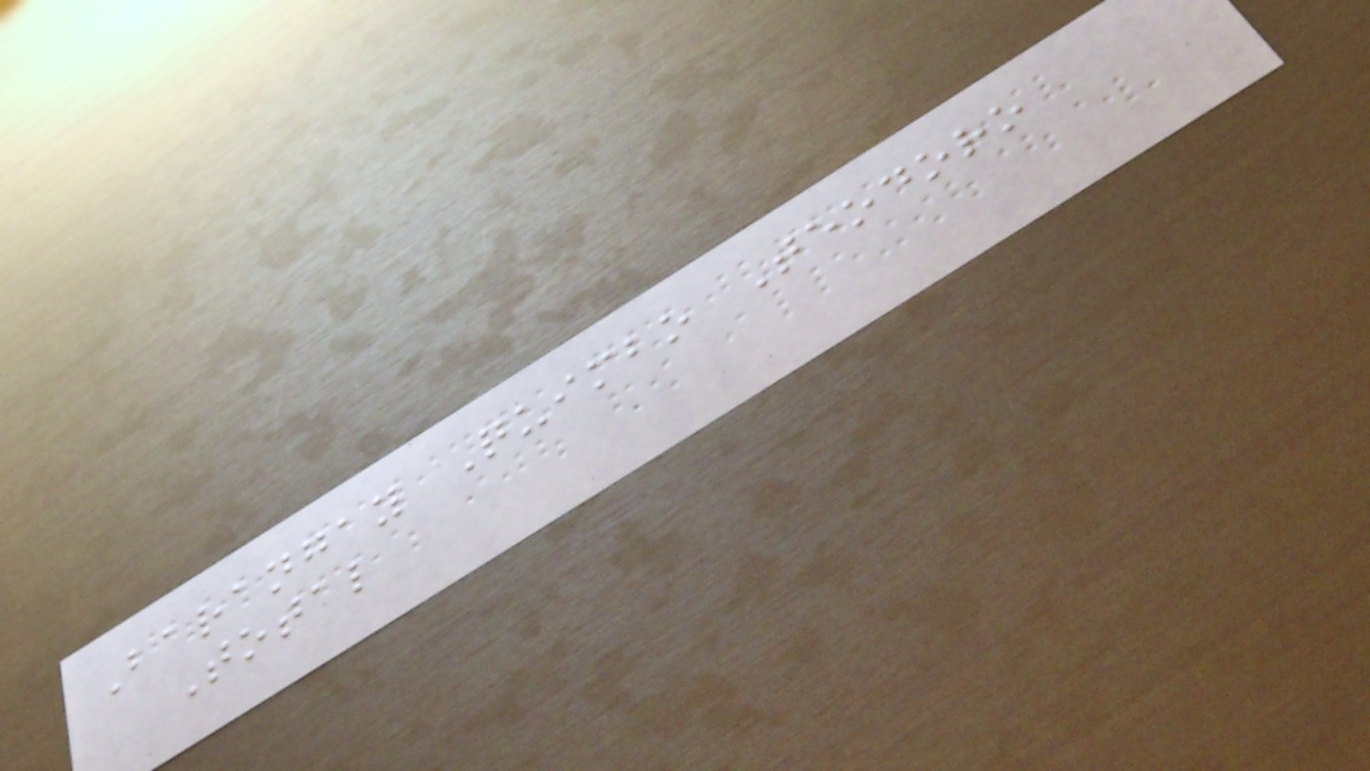Barangay Quimbo Teodoro
Total
